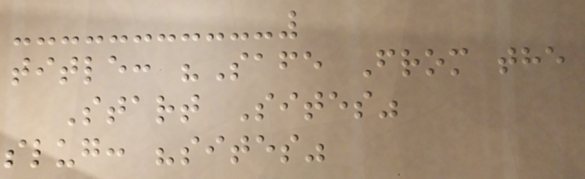title: "Safe From the
Start Sites"
slug: "sites"
